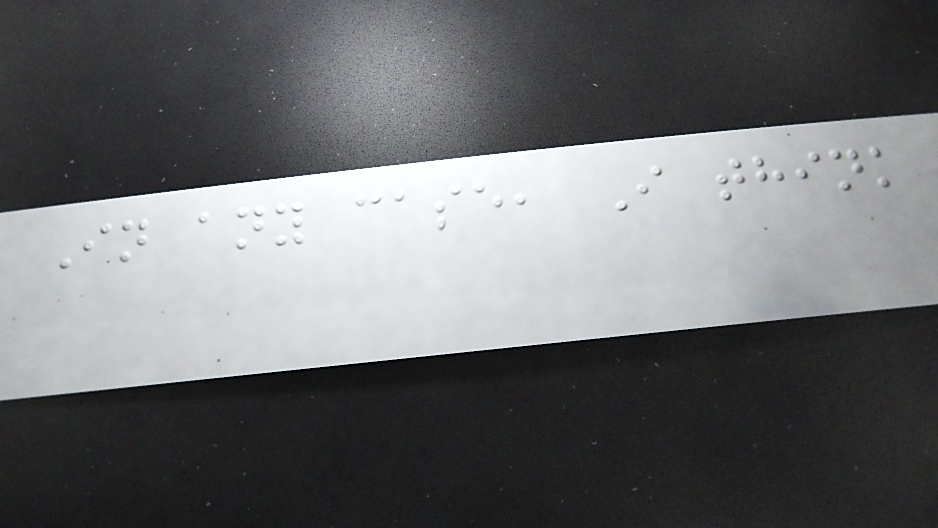In any case, I think
